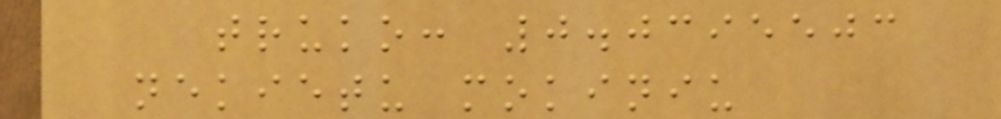truko: 0.0395503
nekietu mokiniu
